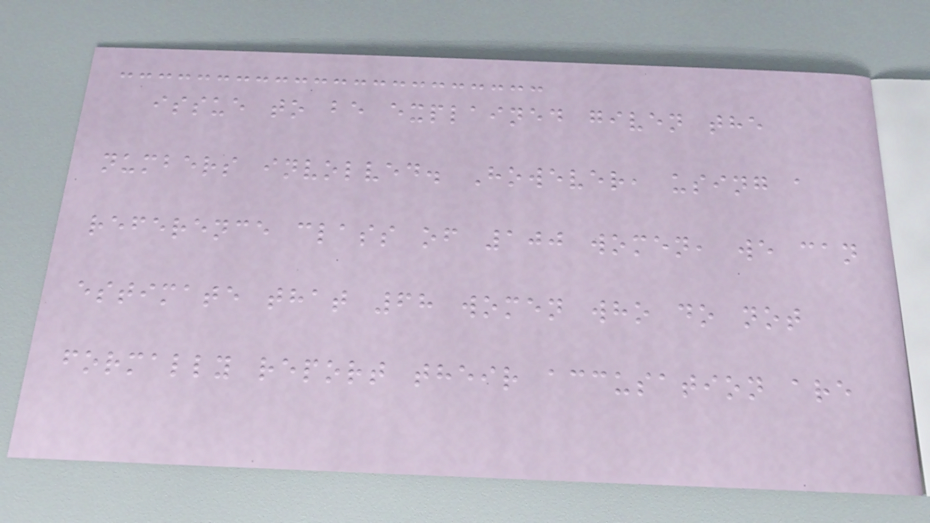issue to be explained given the
numbers involved. However, using a
reference class of 100 women, we can
estimate that 68 women who do not
formally report their accusation are
